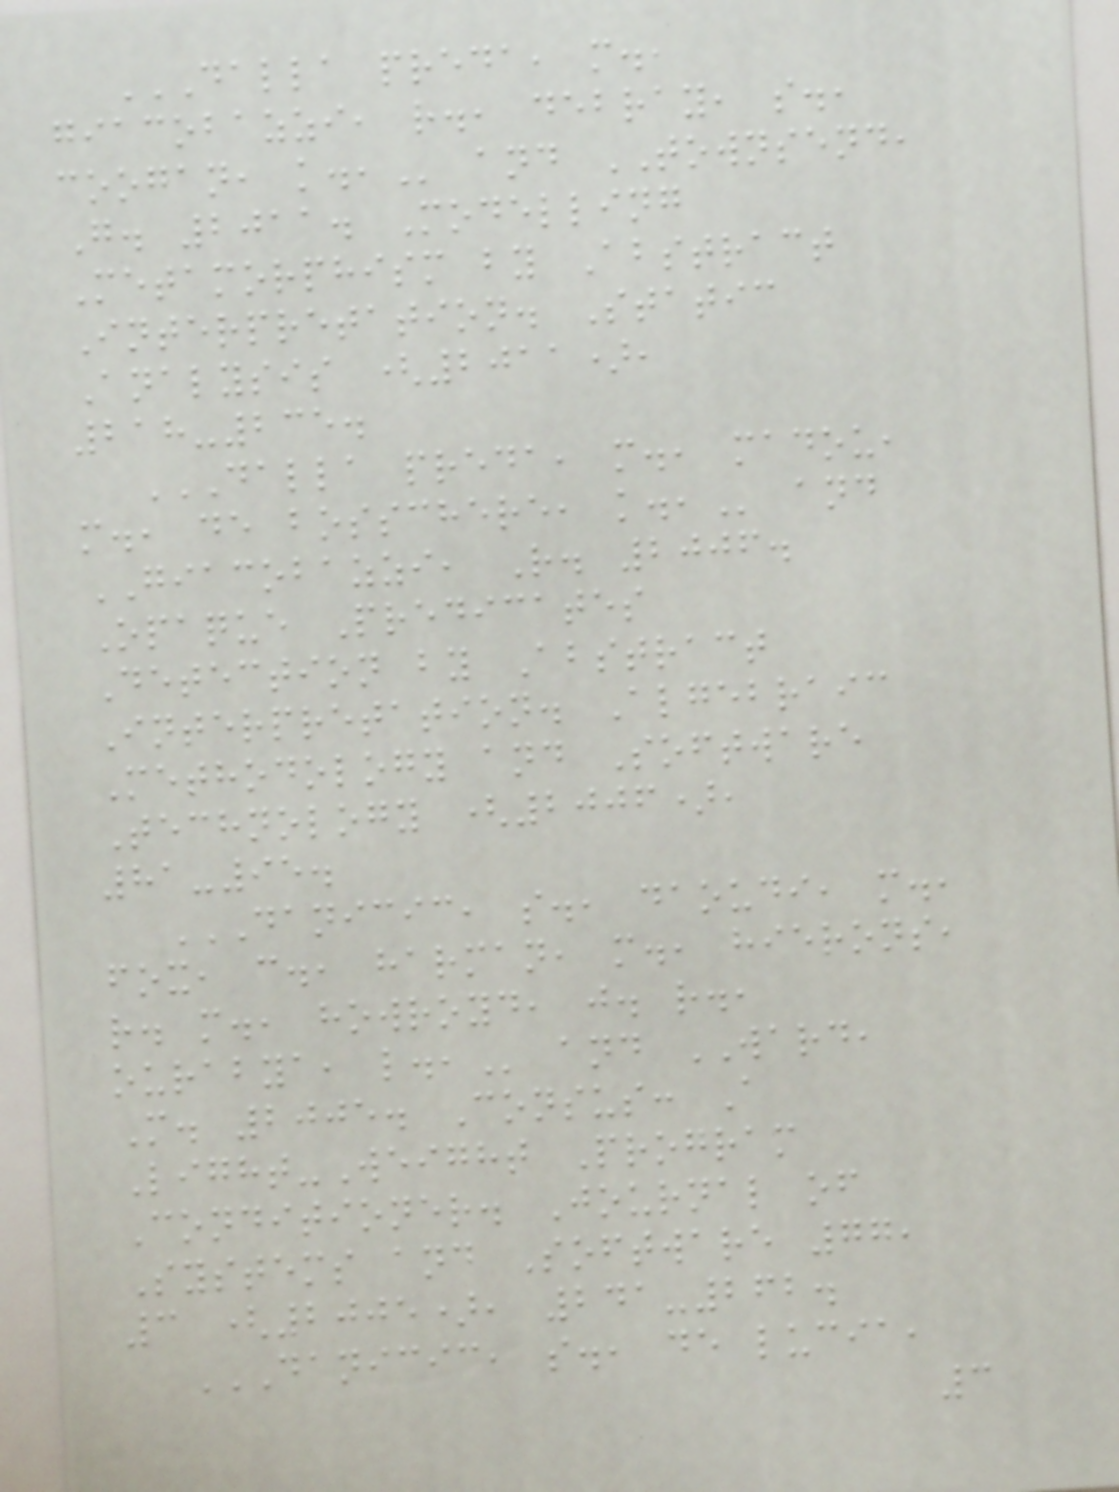DALLA PREDA, M.,
GIACOBAZZI, R., DEBRAY, S.,
COOGAN, K., and TOWNSEND,
G. 2011. Modelling
Metamorphism by Abstract
Interpretation. Static
Analysis (2011),
218-235.
DALLA PREDA, M., MADOU,
M., DE BOSSCHERE, K., and
GIACOBAZZI, R. 2006.
Opaque Predicates
Detection by Abstract
Interpretation. Algebraic
Methodology and Software
Technology (2006),
81-95.
DANICIC, S., DAOUDI, M.,
FOX, C., HARMAN, M., HIERONS,
R. M., HOWROYD, J. R.,
OURABYA, L., and WARD,
M. 2005. Consus: A
Light-Weight Program
Conditioner. Journal of
Systems and Software 77,
3 (2005), 241-262.
DANICIC, S., DE LUCIA,
3
